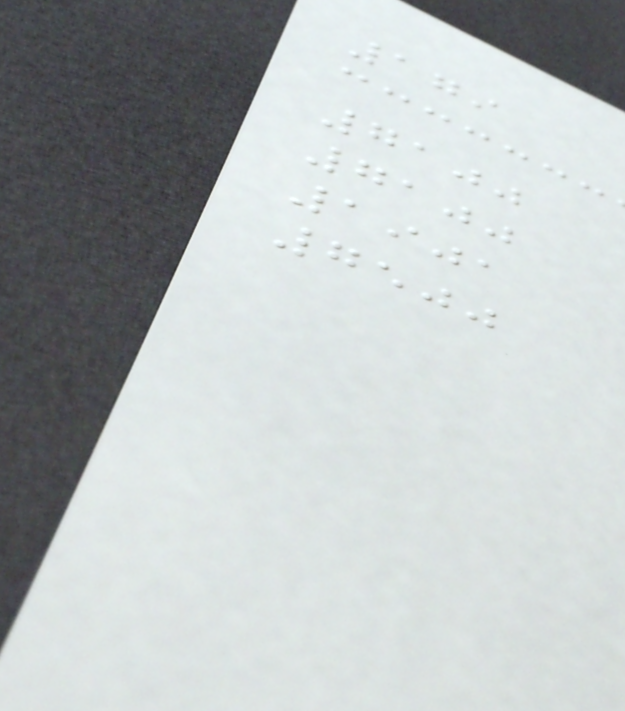179
7100
7100
1901
7500
